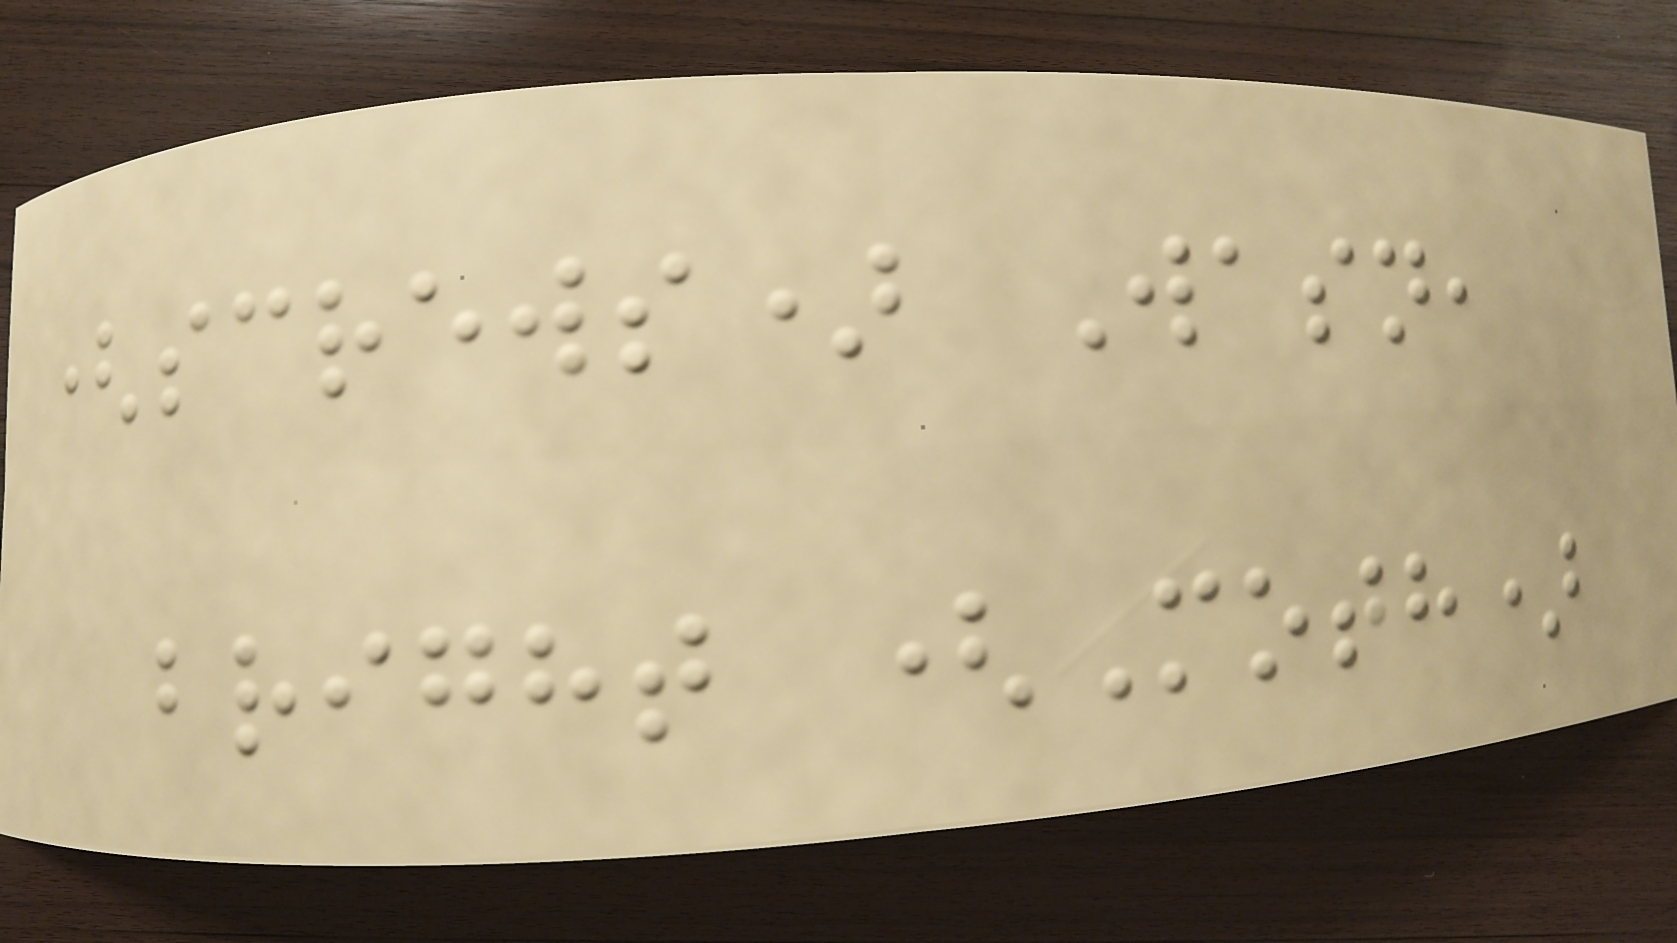(screws) Wasn,
bright (Moth)
